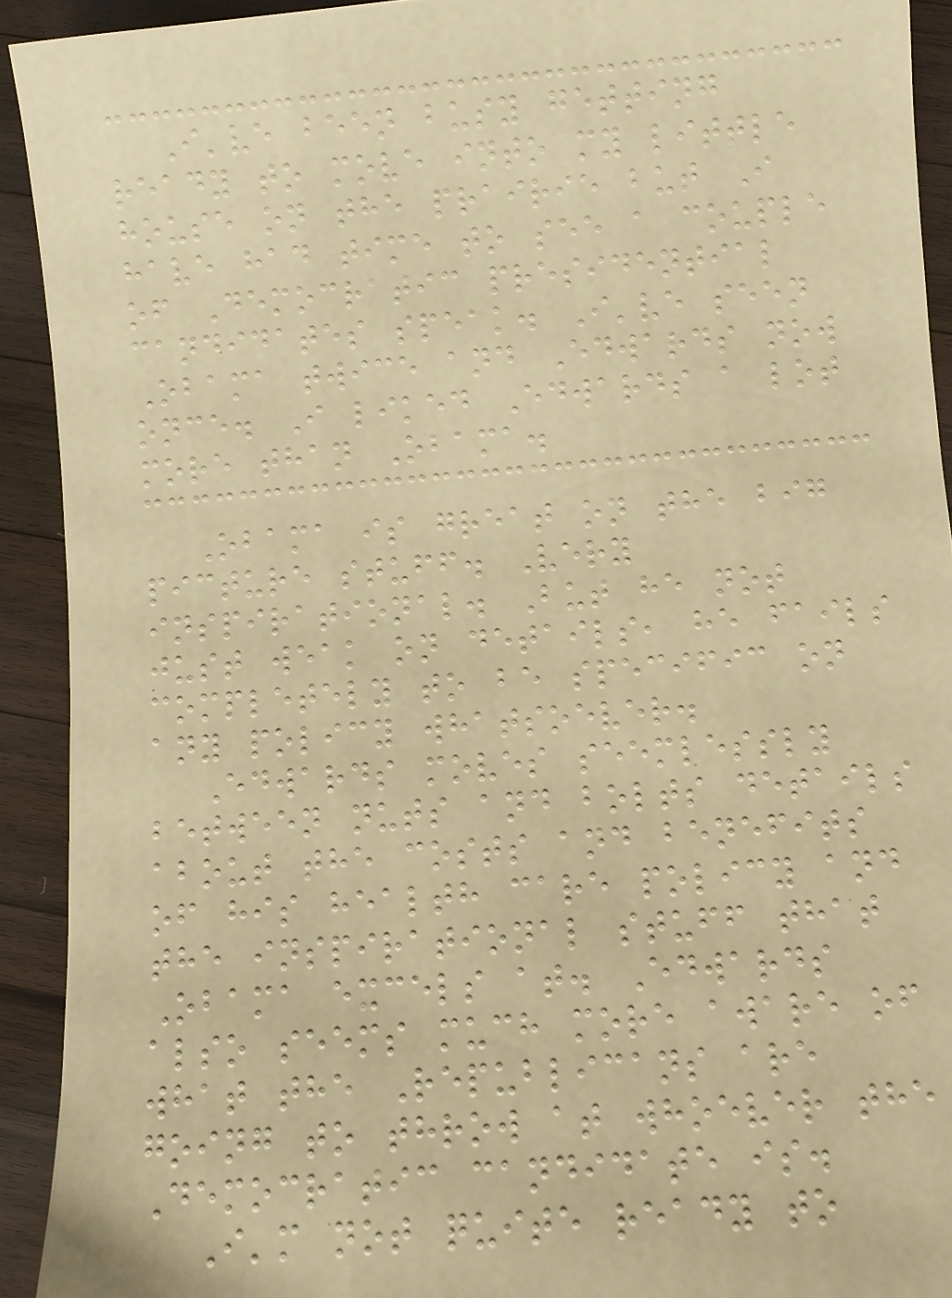I've been busy getting
ready to move into my little
house on the prairie but I
have had time to see a couple
of Democratic presidential
candidates speak. I've seen
Obama twice and Edwards now
once. I liked Edwards a lot
more than Obama.
Obama is great on the big
picture stuff. Very
inspirational. But he not
just weak on details, he fails
completely to be specific on
any policy whatsoever.
Edwards moves seemlessly
between nuts and bolts details
about the costs and benefits
of his health care policy and
the inspirational stuff that
Obama excels at. Edwards
also seems much more aware of
what the Republicans are
going to throw at whoever the
Democratic candidate is.
I'm not quite ready to
